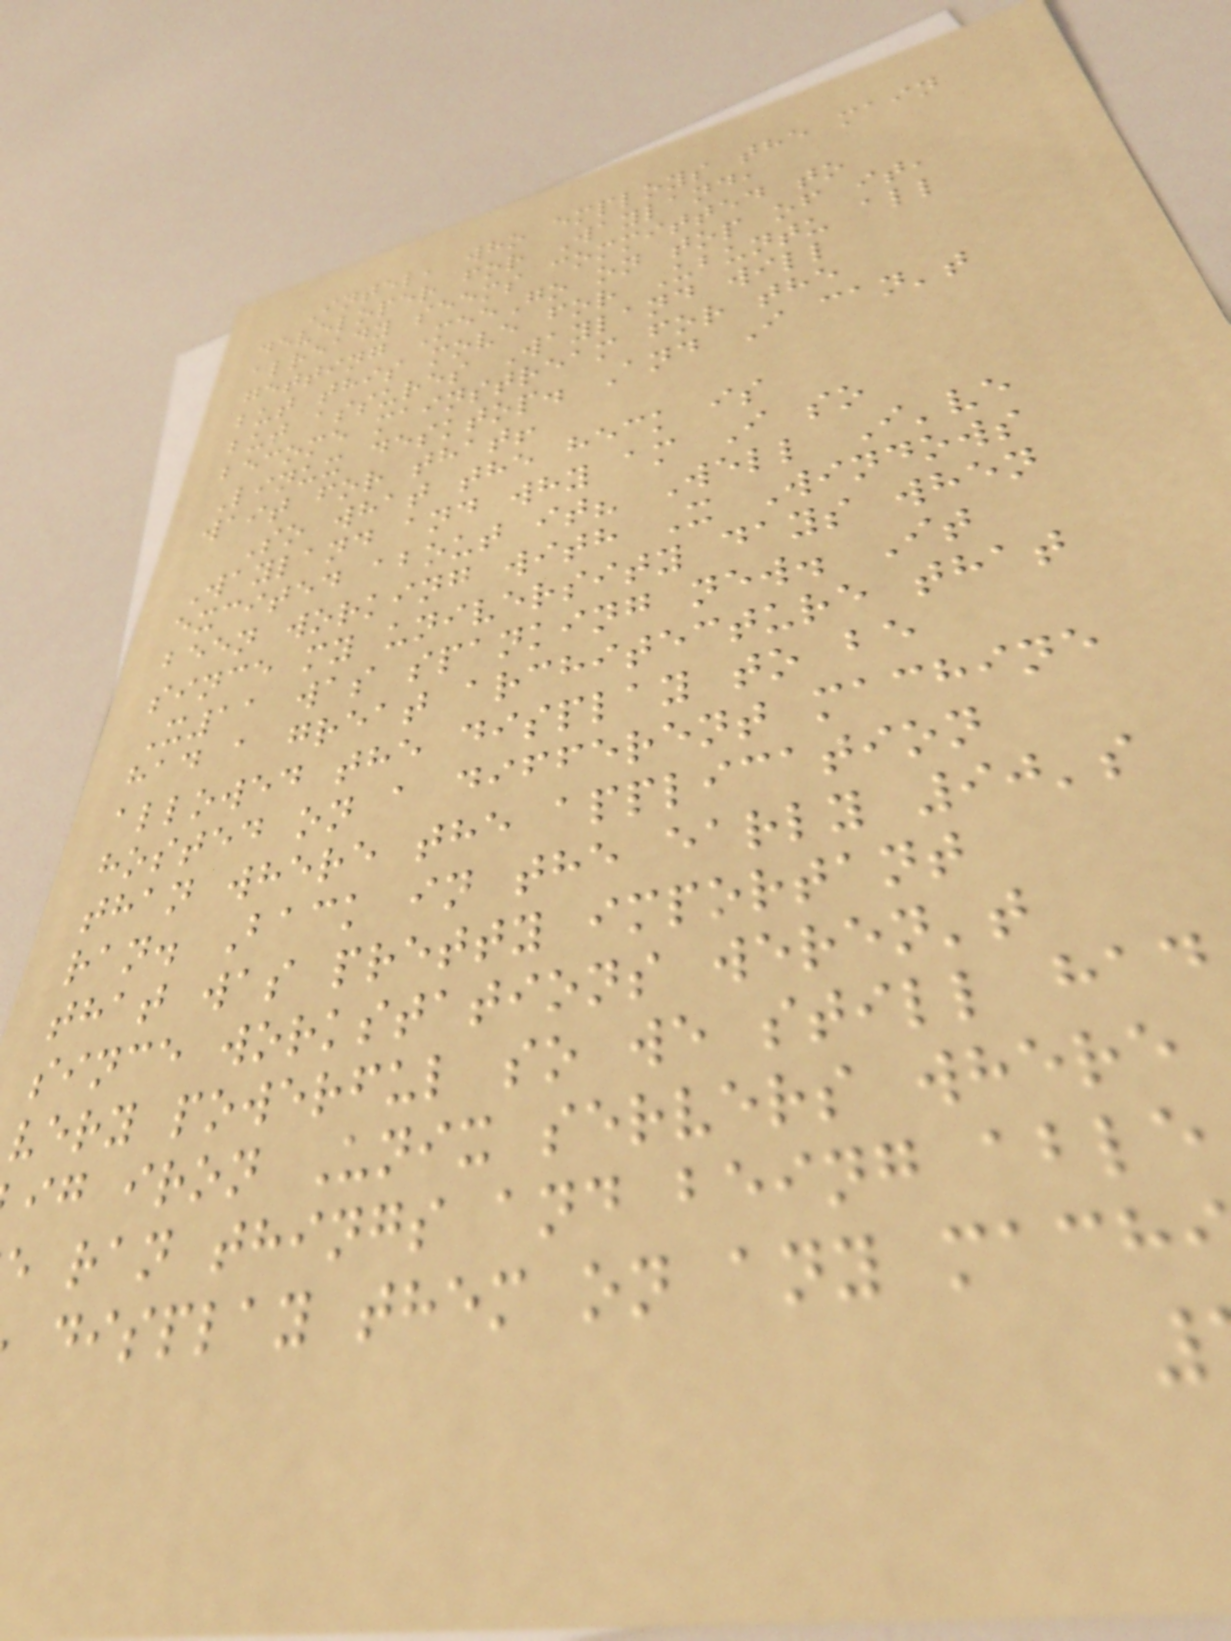Intel, who employs the main
developer for Wayland,
already seems committed to
getting MeeGo on top of it,
but this move for Ubuntu all
but assures Wayland will
become mainstream for the
Linux desktop. And I can't
wait for that!
So what the heck is
Wayland and why am I so
excited about it? Well I've
been working with X Windows
since my university days when
X11 was spanking new. It
had a great architecture that
allowed the display to be
hosted on a different machine
than where the application
ran. Back in the early 90's
that was pretty important
since workstations weren't
very powerful so we still had
ig iron Unix servers where
ran things and being able
display them on any mach
